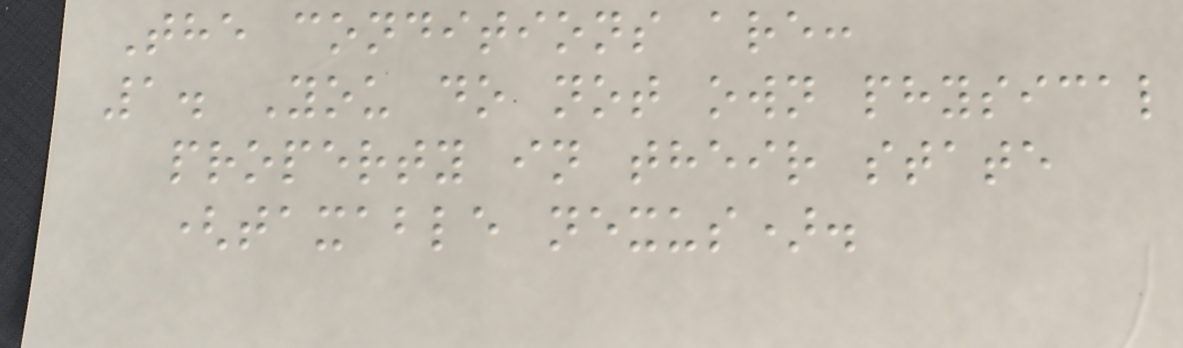The conditions are:
1. You do not own physical
property in their state
(taxable nexus).
